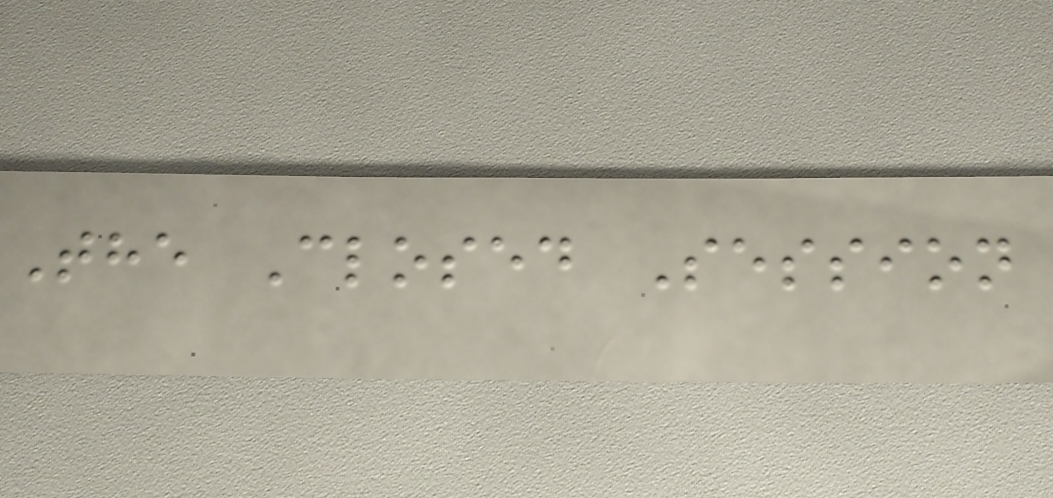The Closed Session
